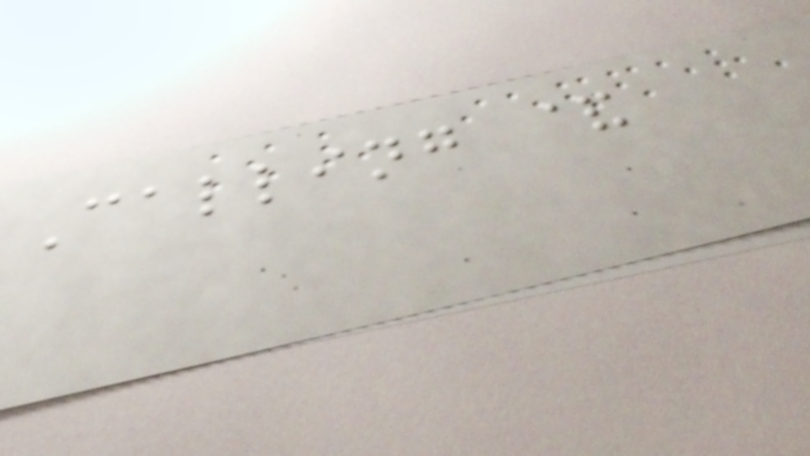Calling &
